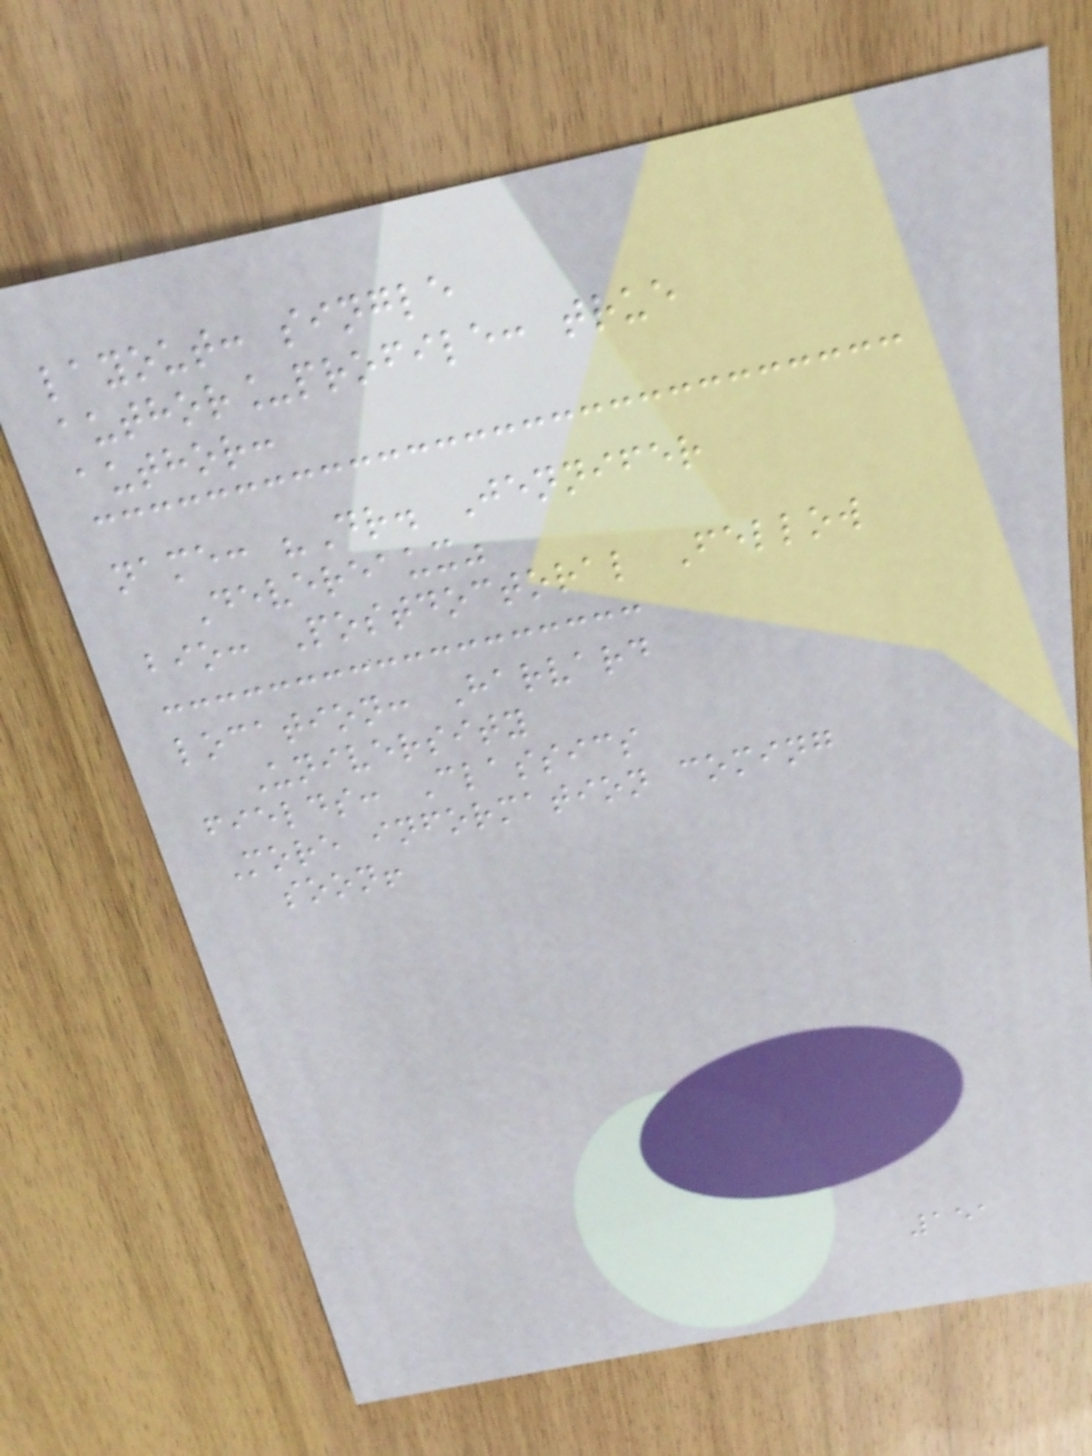layout: single
author_profile: true
author:
name: "Dr. Jennifer
Devereaux"
bio: Postdoctoral Fellow
location: Harvard
University
fields: Classics
More information coming
soon!
151
